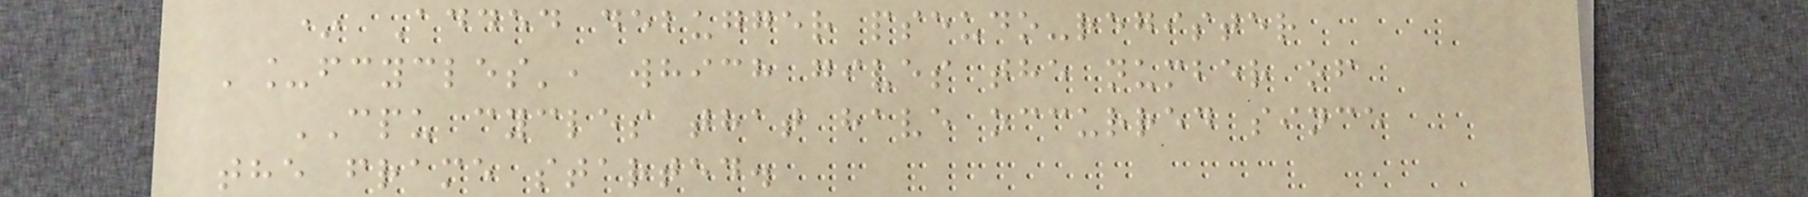* Added debugger pseudo-register
'_fcycles', which gives the number of
CPU cycles that have occurred since
the frame started.
